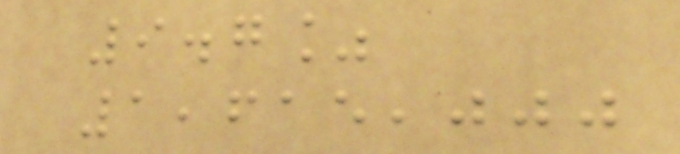9.7%
1,615,000
